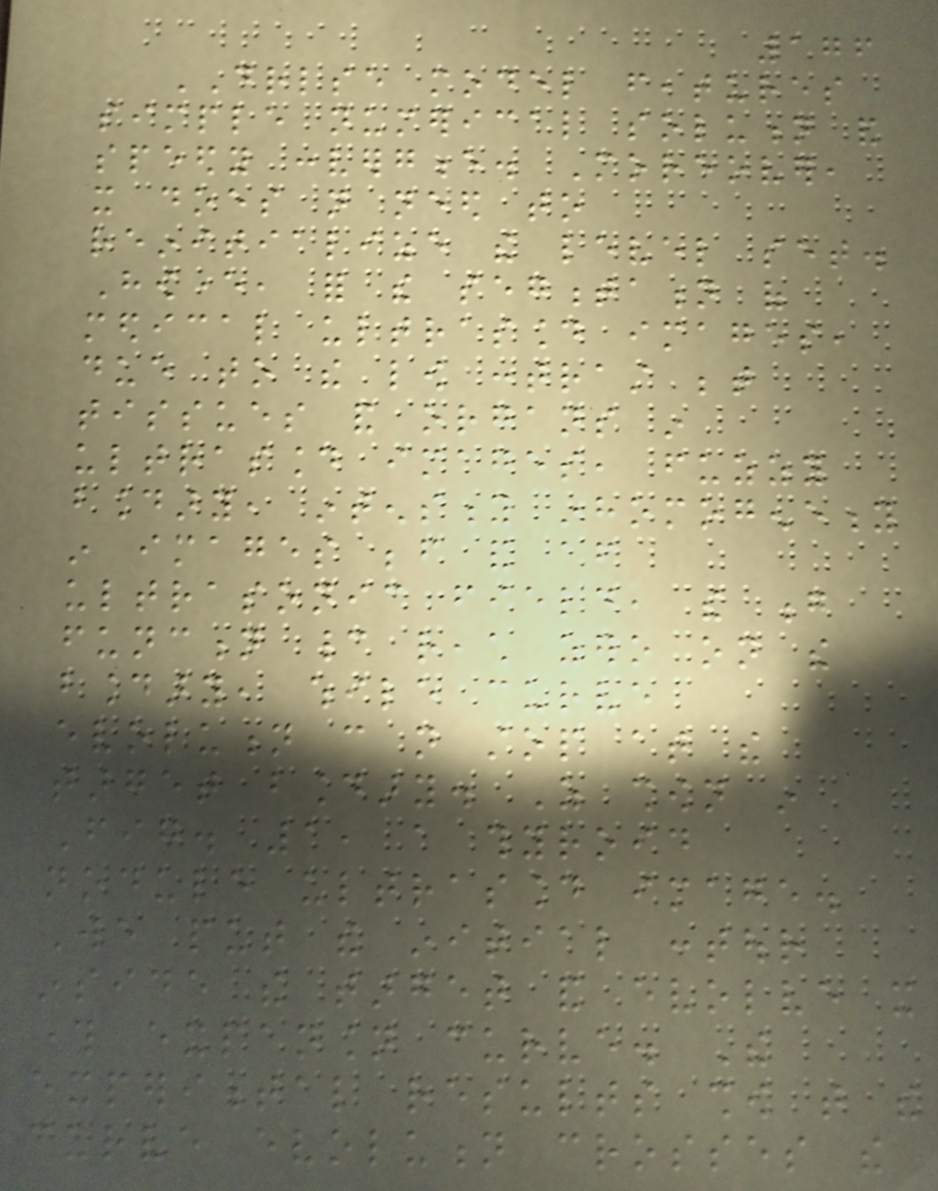176
DRLSE model features
simple numerical solution and
speedy convergence. Moreover,
it does not need to
reinitialize the level set.
However, for the segmentation of
medical ultrasound images,
due to the low contrast between
tissues and organs in
ultrasound images, fuzzy
boundary, intensity inhomogeneity
in images before and after
ultrasonic field, the g
function cannot reach zero on the
boundary, while curve
evolution can not stop at the
target boundary. As shown in
Fig. 1, a thyroid
nodule ultrasound image.
We put the initial contour
inside the target and evolve it
through expansion curve. The
experimental results show that the
curve evolution crosses the
